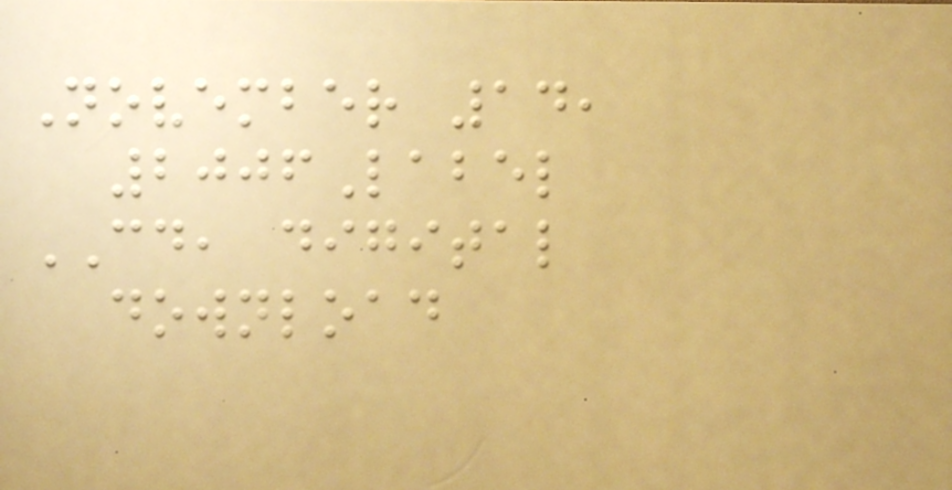November 14,
2006Label
CD, digital
download
